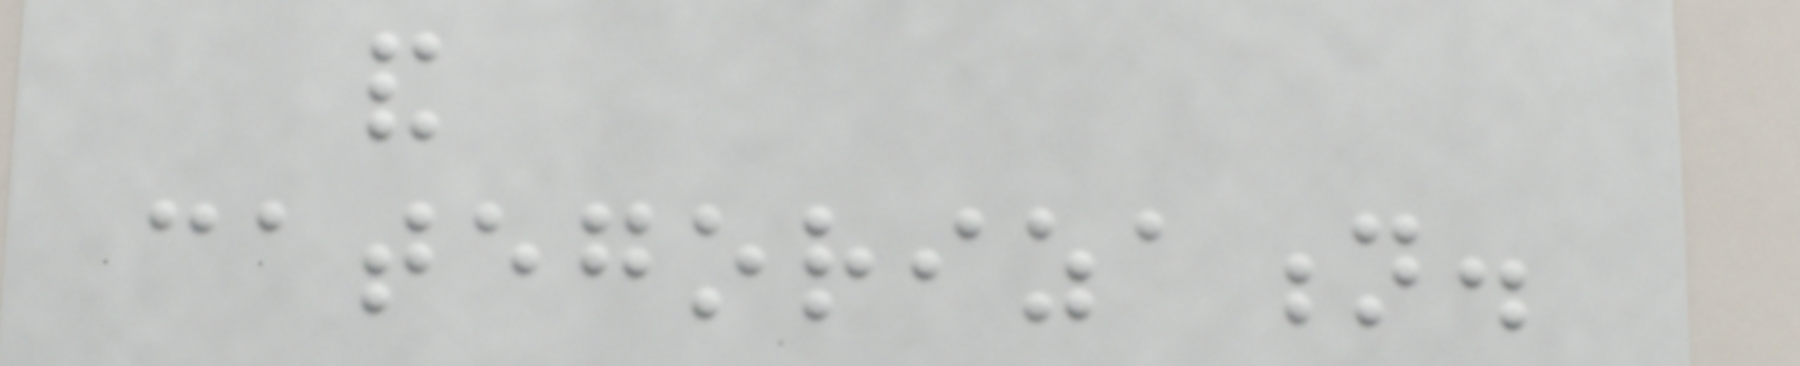and
categorization.
